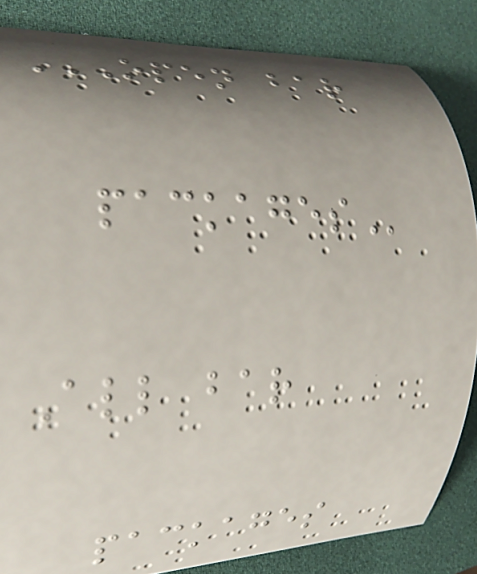OPEN BAR
PACKAGES
All bar
packages
